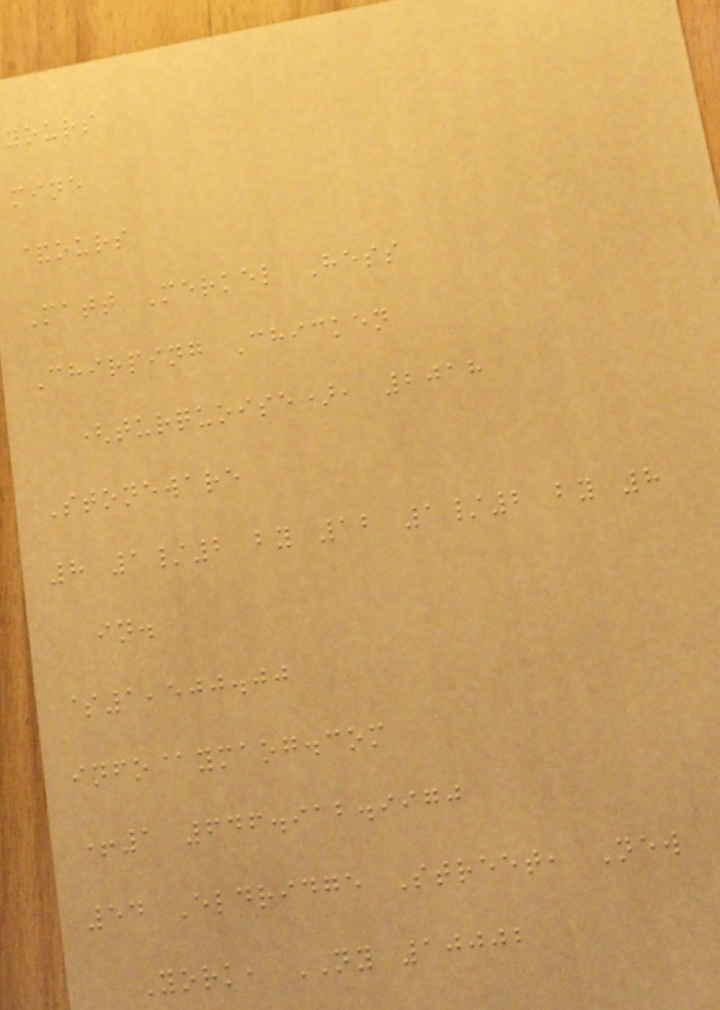yours
mine
&ours
Matt Merkel Hess
Chirping Chicken
(turquoise), 2018
Stoneware
8 1/2 by 12 1/2 by 8
in.
$1,500.00
info@ymaog.com
+1 646.912.9970
54 Eldridge Street, New
York, NY 10002
